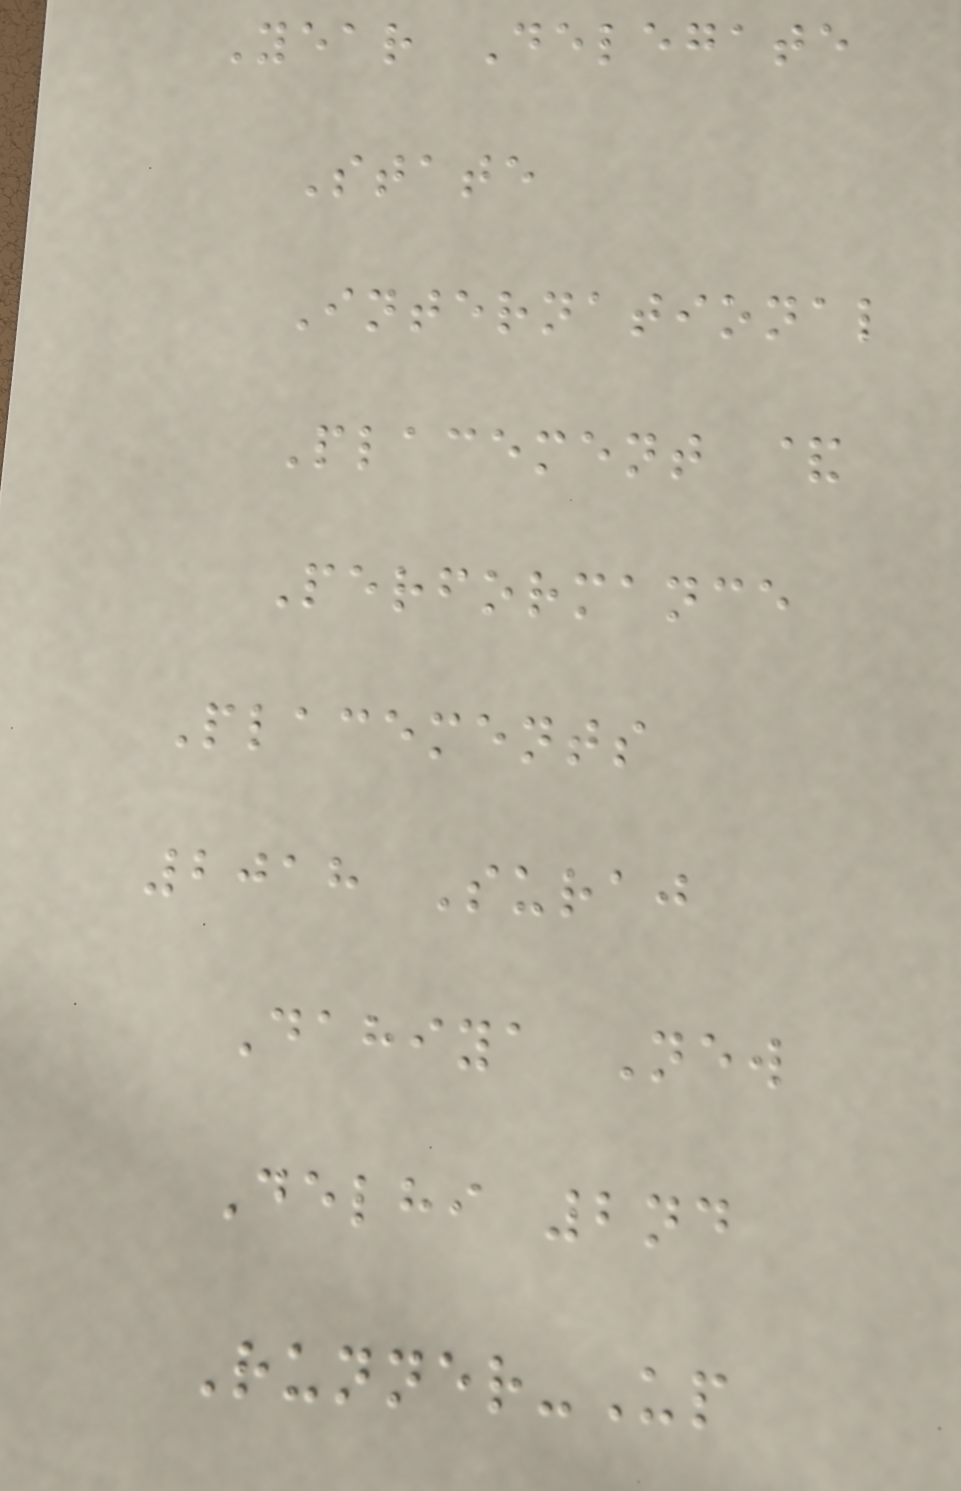Year Delegate
State
International
Placement &
Performance
Placements
2018 Suraj
Dahiya New
Delhi 2nd
Runner-Up
